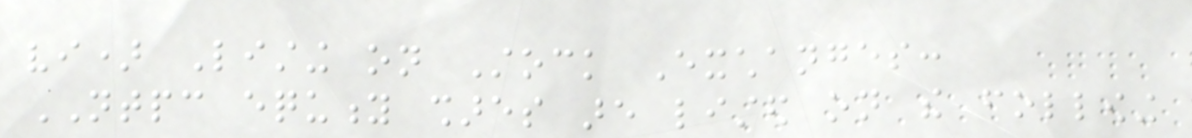vi) Listing on Stock Exchanges:
NTPC equity shares are listed on the following
